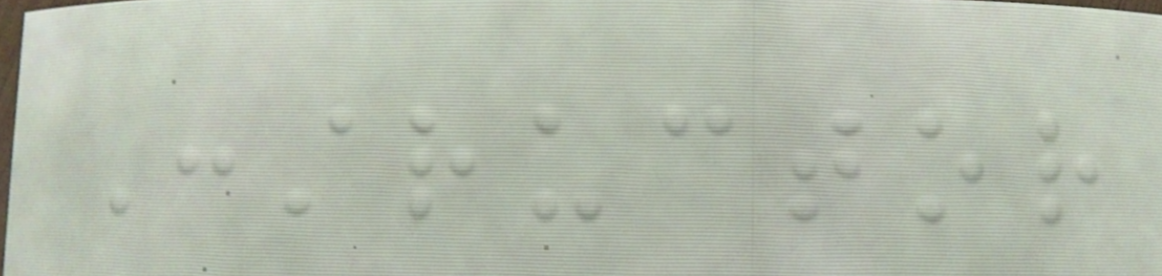Constructor
